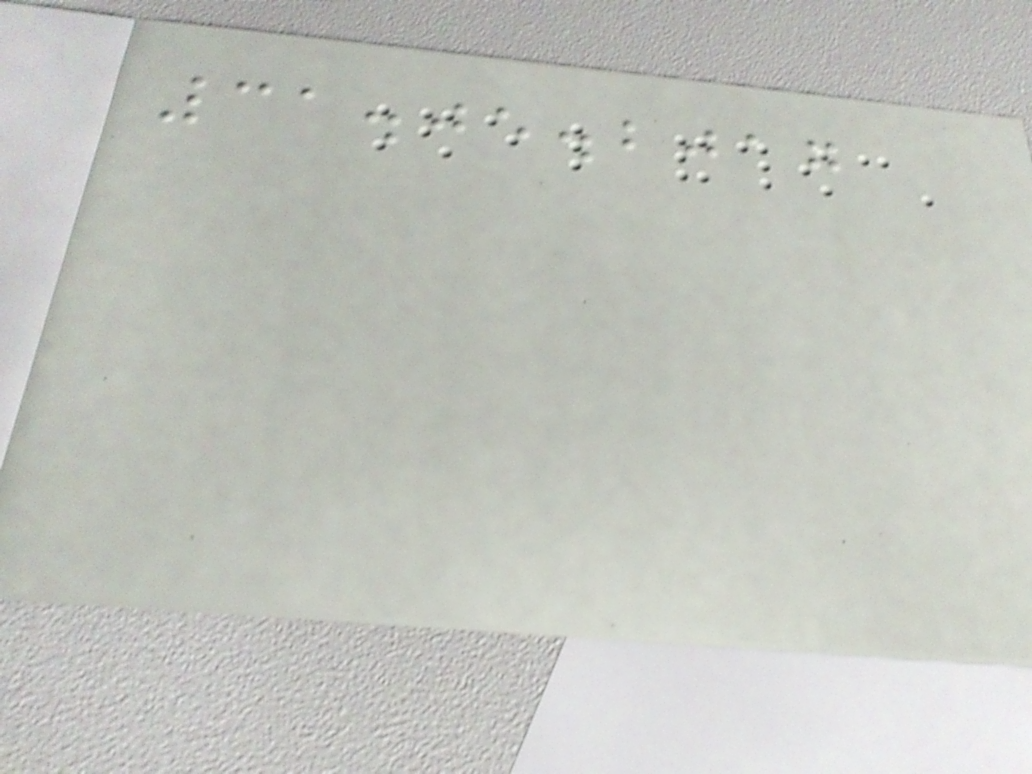31.05.2017
